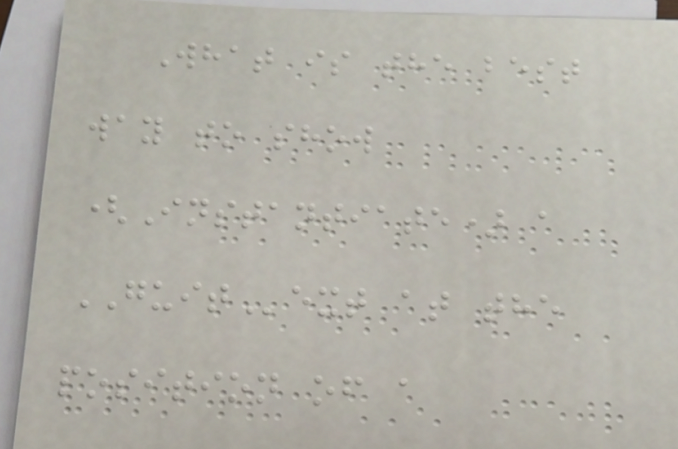What is the best
way to show
(Instantiate) a
GUIText at the
position of a
